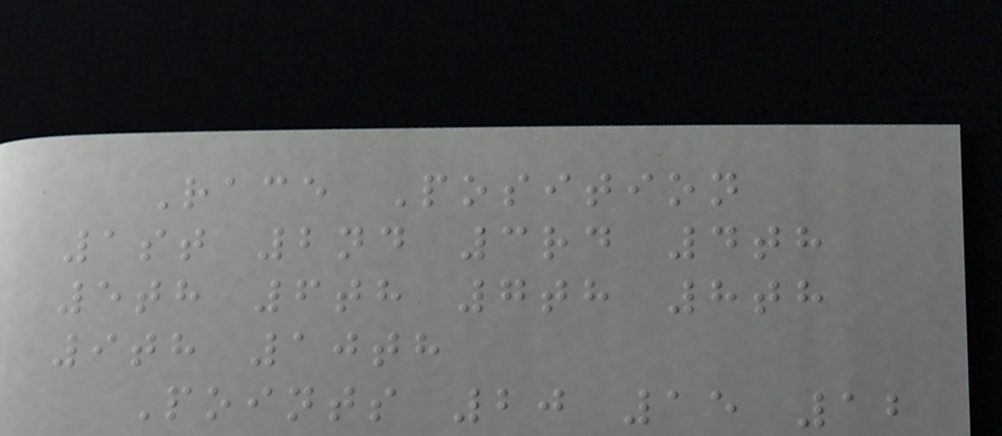Race Position
1st 2nd 3rd 4th
5th 6th 7th 8th
9th 10th
Points 20 15 12
